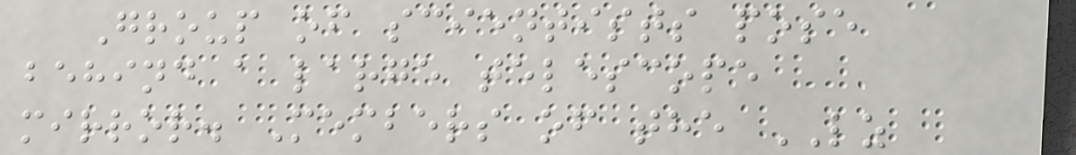Group of scientists pose
behind a large telescope
mirror. Members of the LZ
